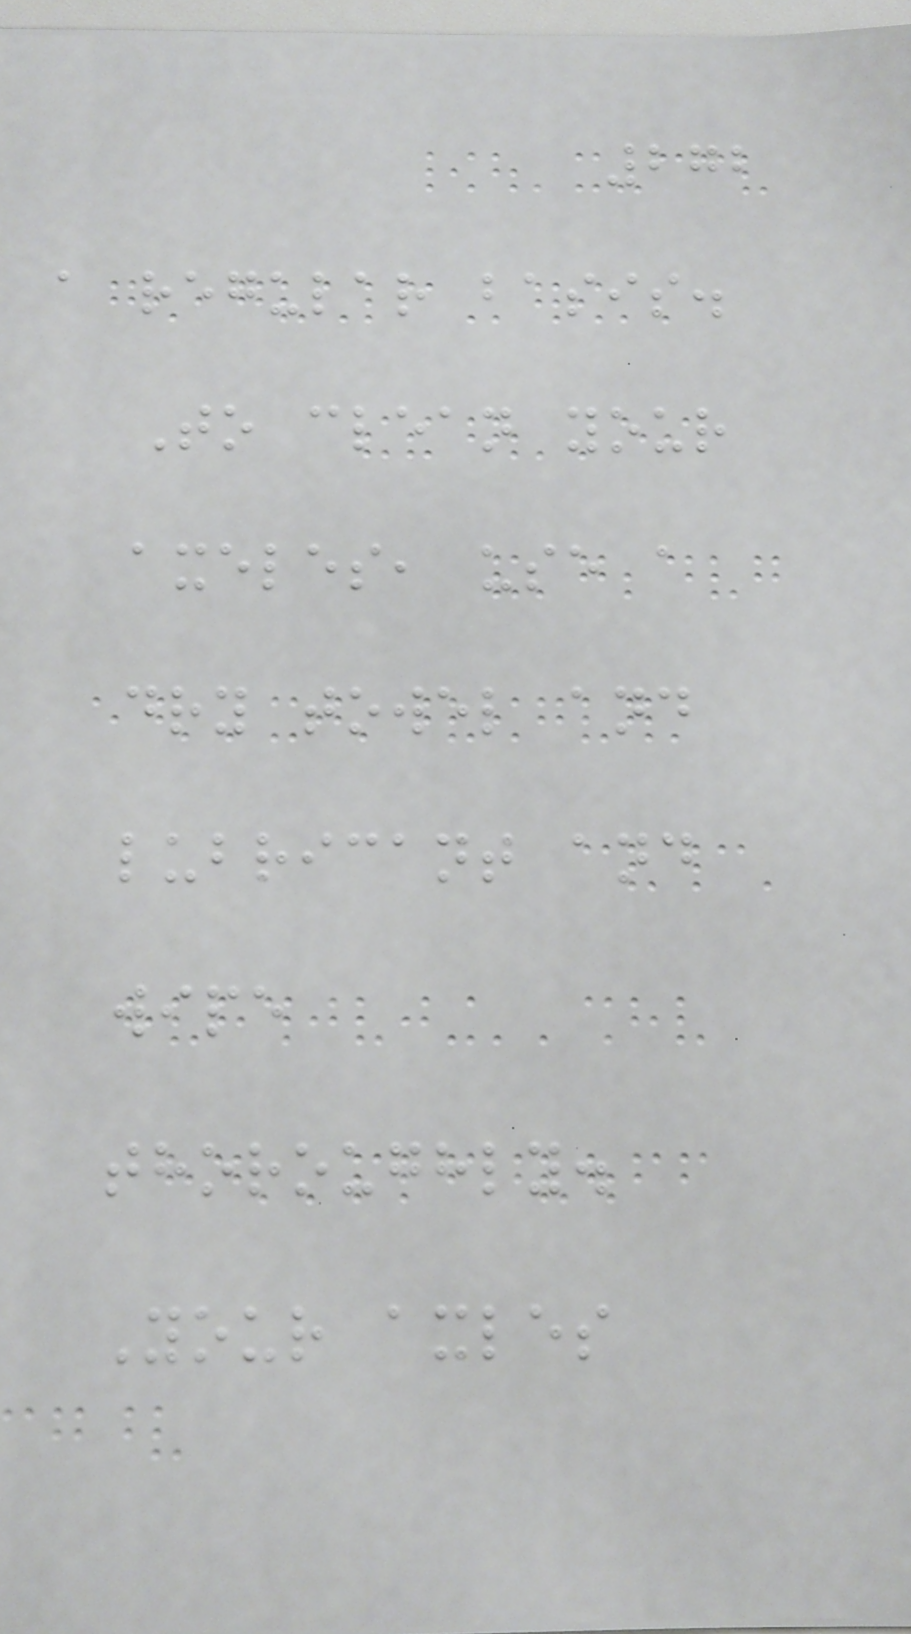272
a regular basis.
To clean your
axeles, use a
dry towel and
lubricant and
wipe
thoroughly.
Your axles
